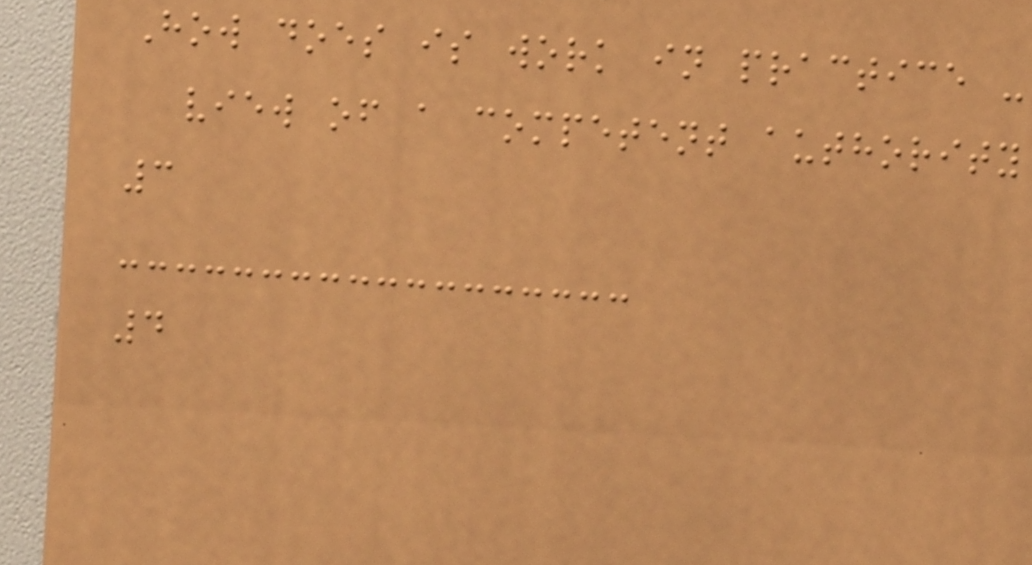How does is work in practice -
view of a competent authority
3
4
